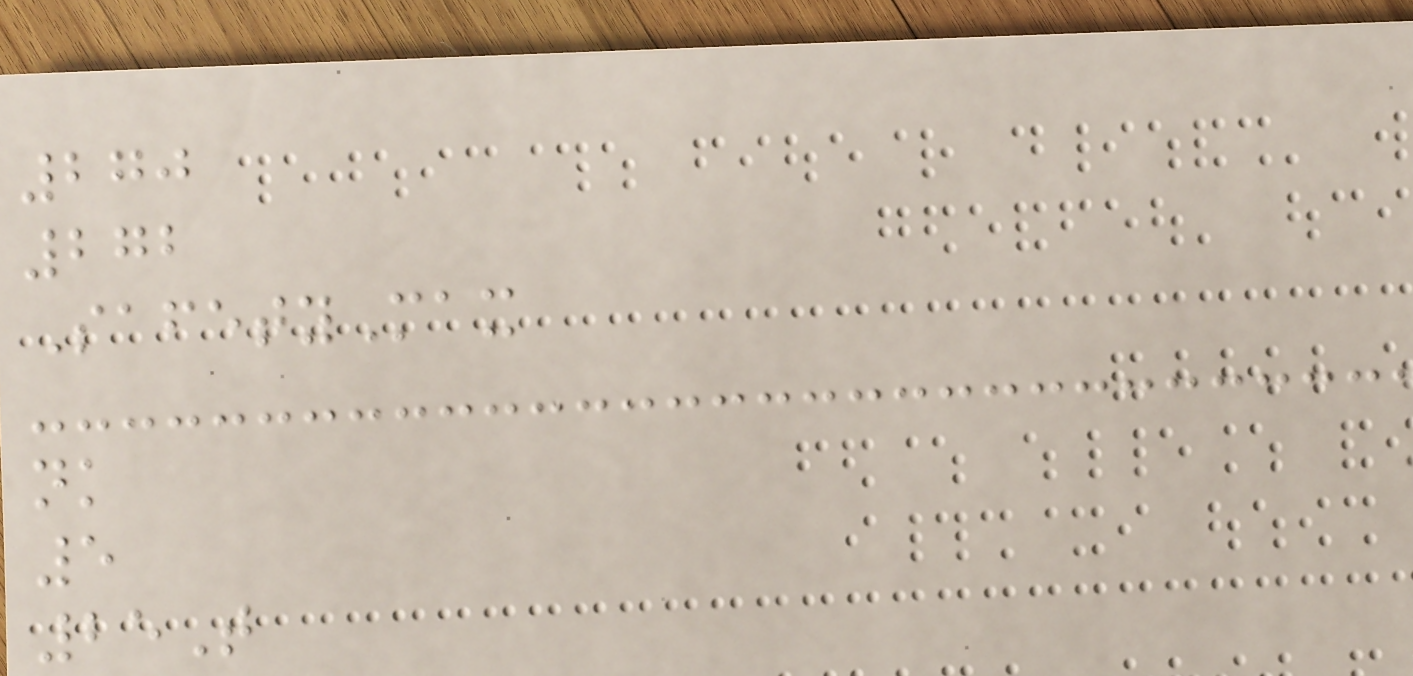270
272
SafetyMax
nk
5
25T
